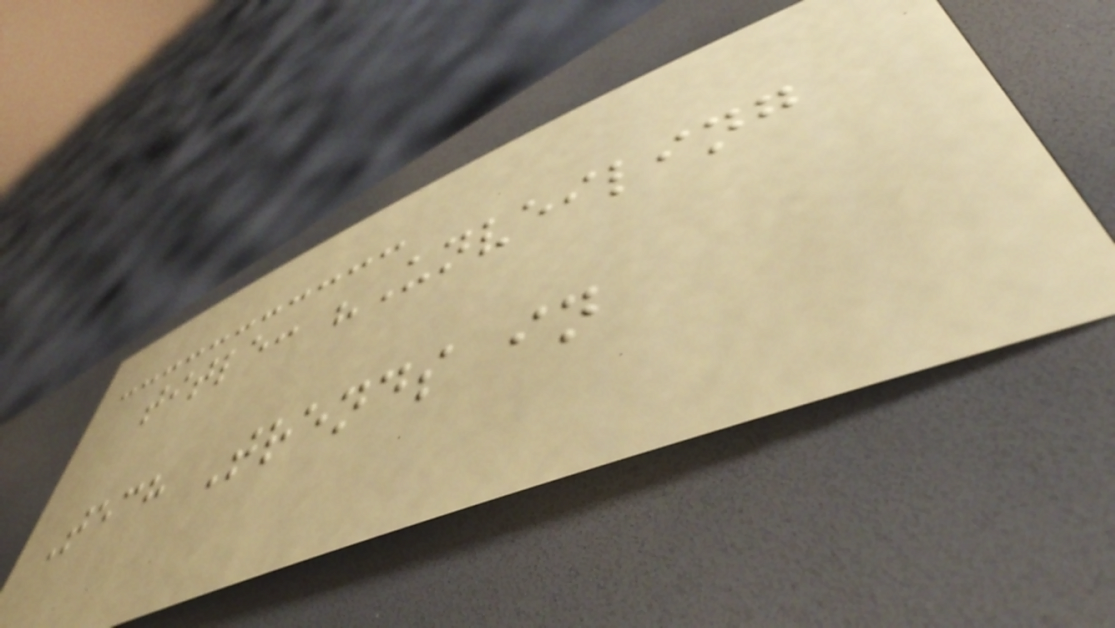title: "Unveiling
Tech Trends in
